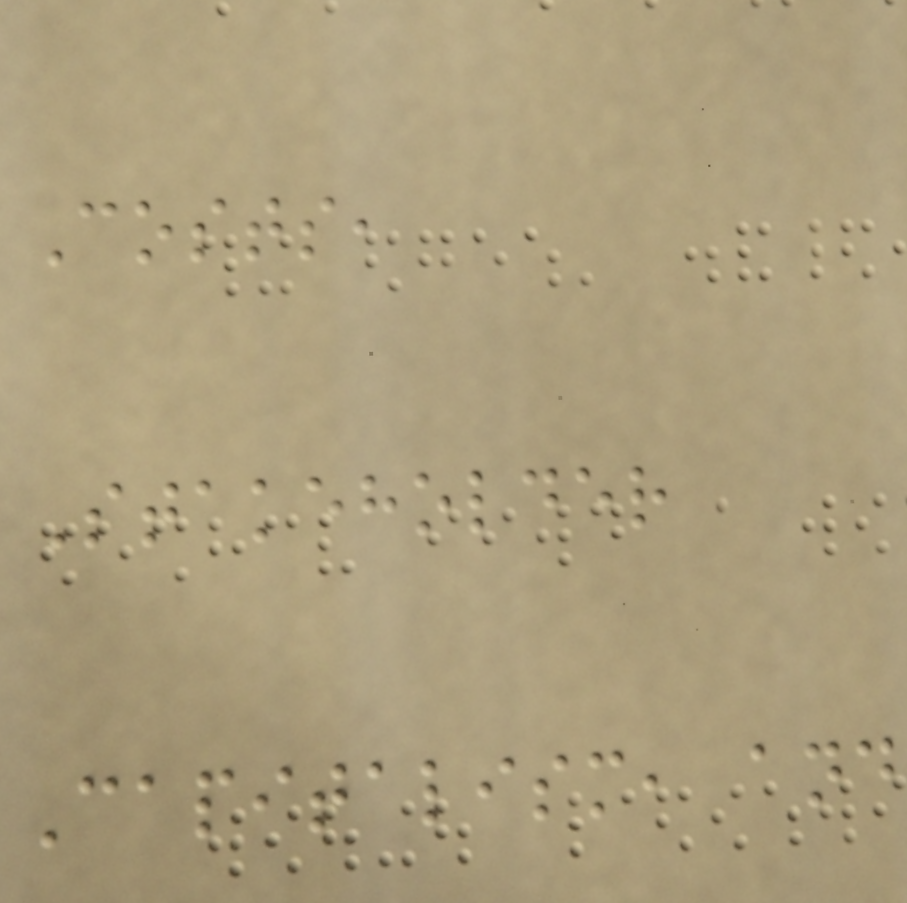Costs,
Stakeholder
Capitalism, and
